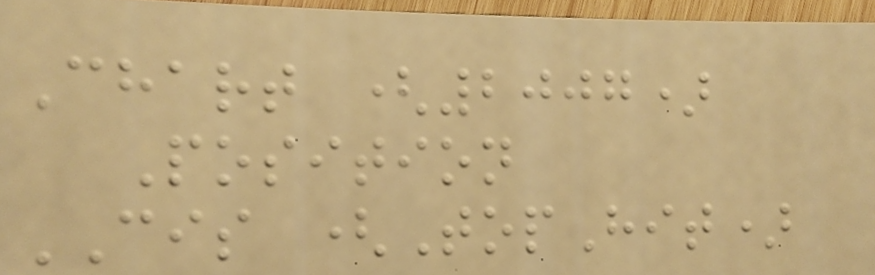Chart (2007)
Position
CIS (TopHit)
